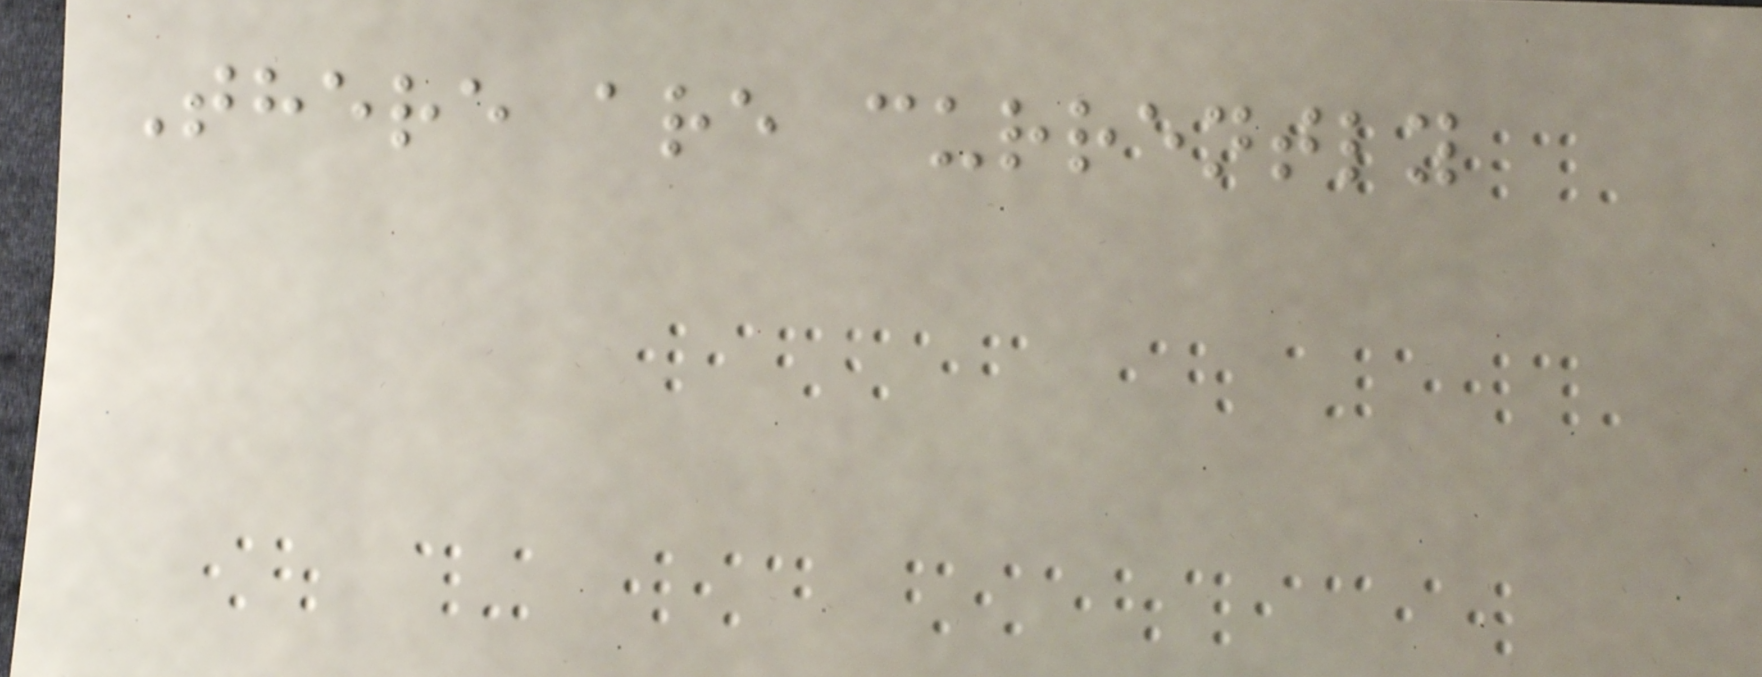There are currently
